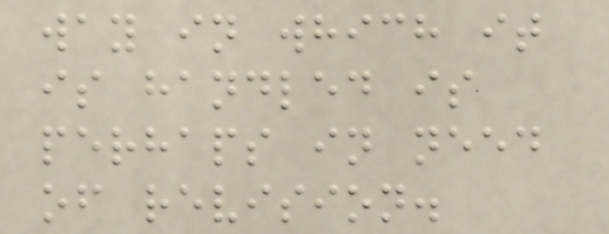way in which it
is handled is
perhaps in need
of revision.
